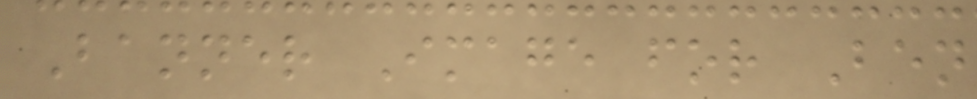Banner Image for Ben
